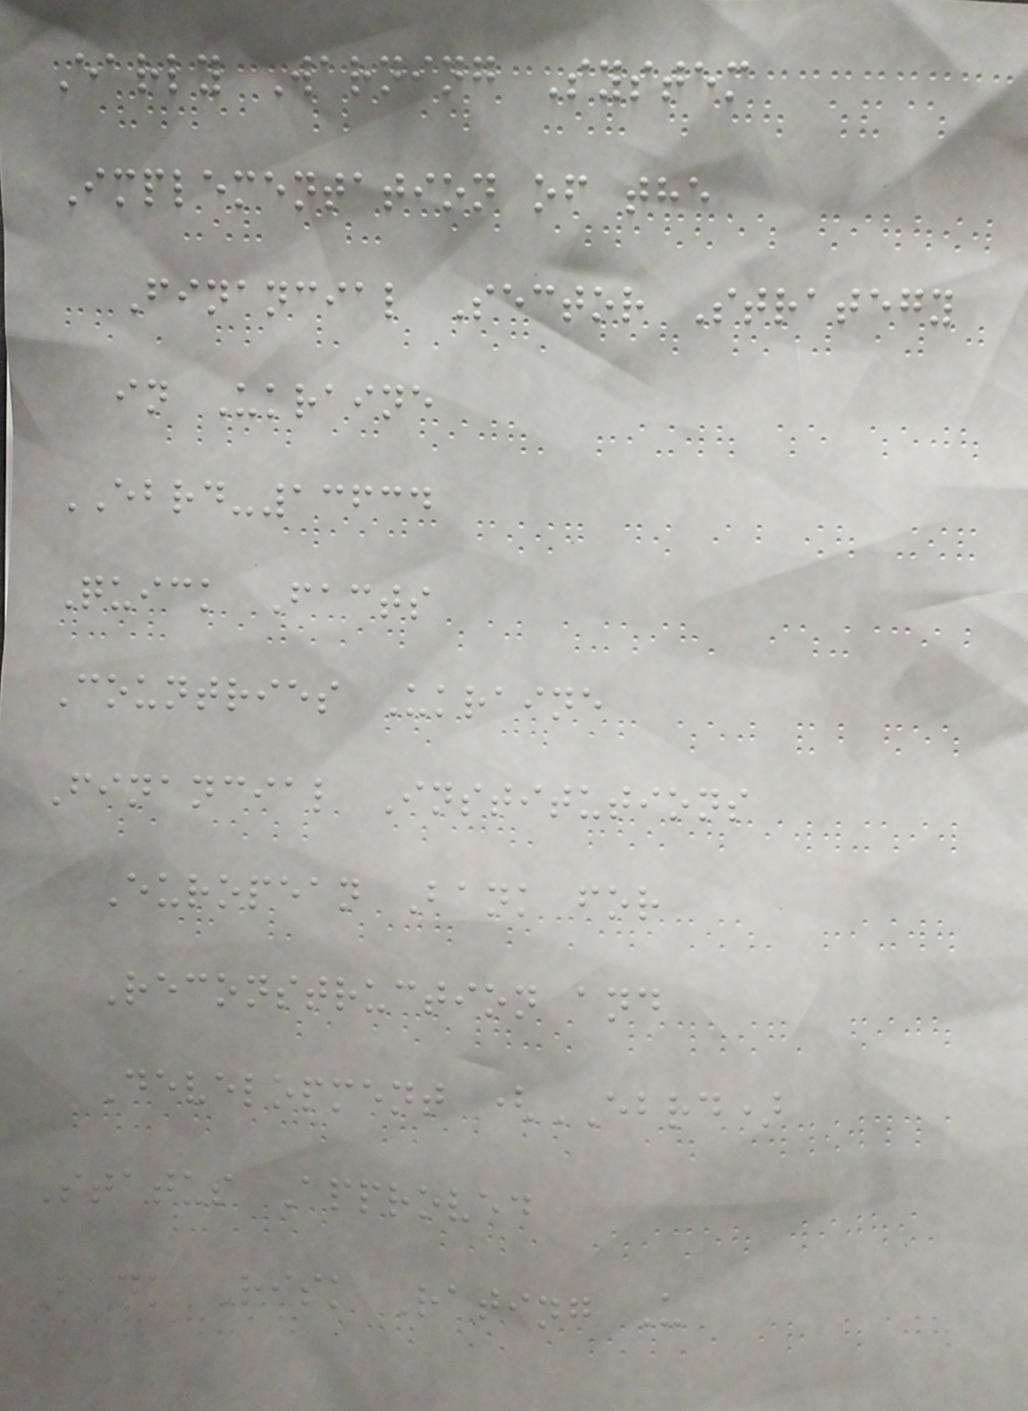Early Warning System
Implementation of the
Financial Sector Strategy
in Ukraine
EBRD-13634
Quick Facts
Countries Ukraine
Financial Institutions
European Bank for
Reconstruction and
Development (EBRD)
Status Approved
Bank Risk Rating U
